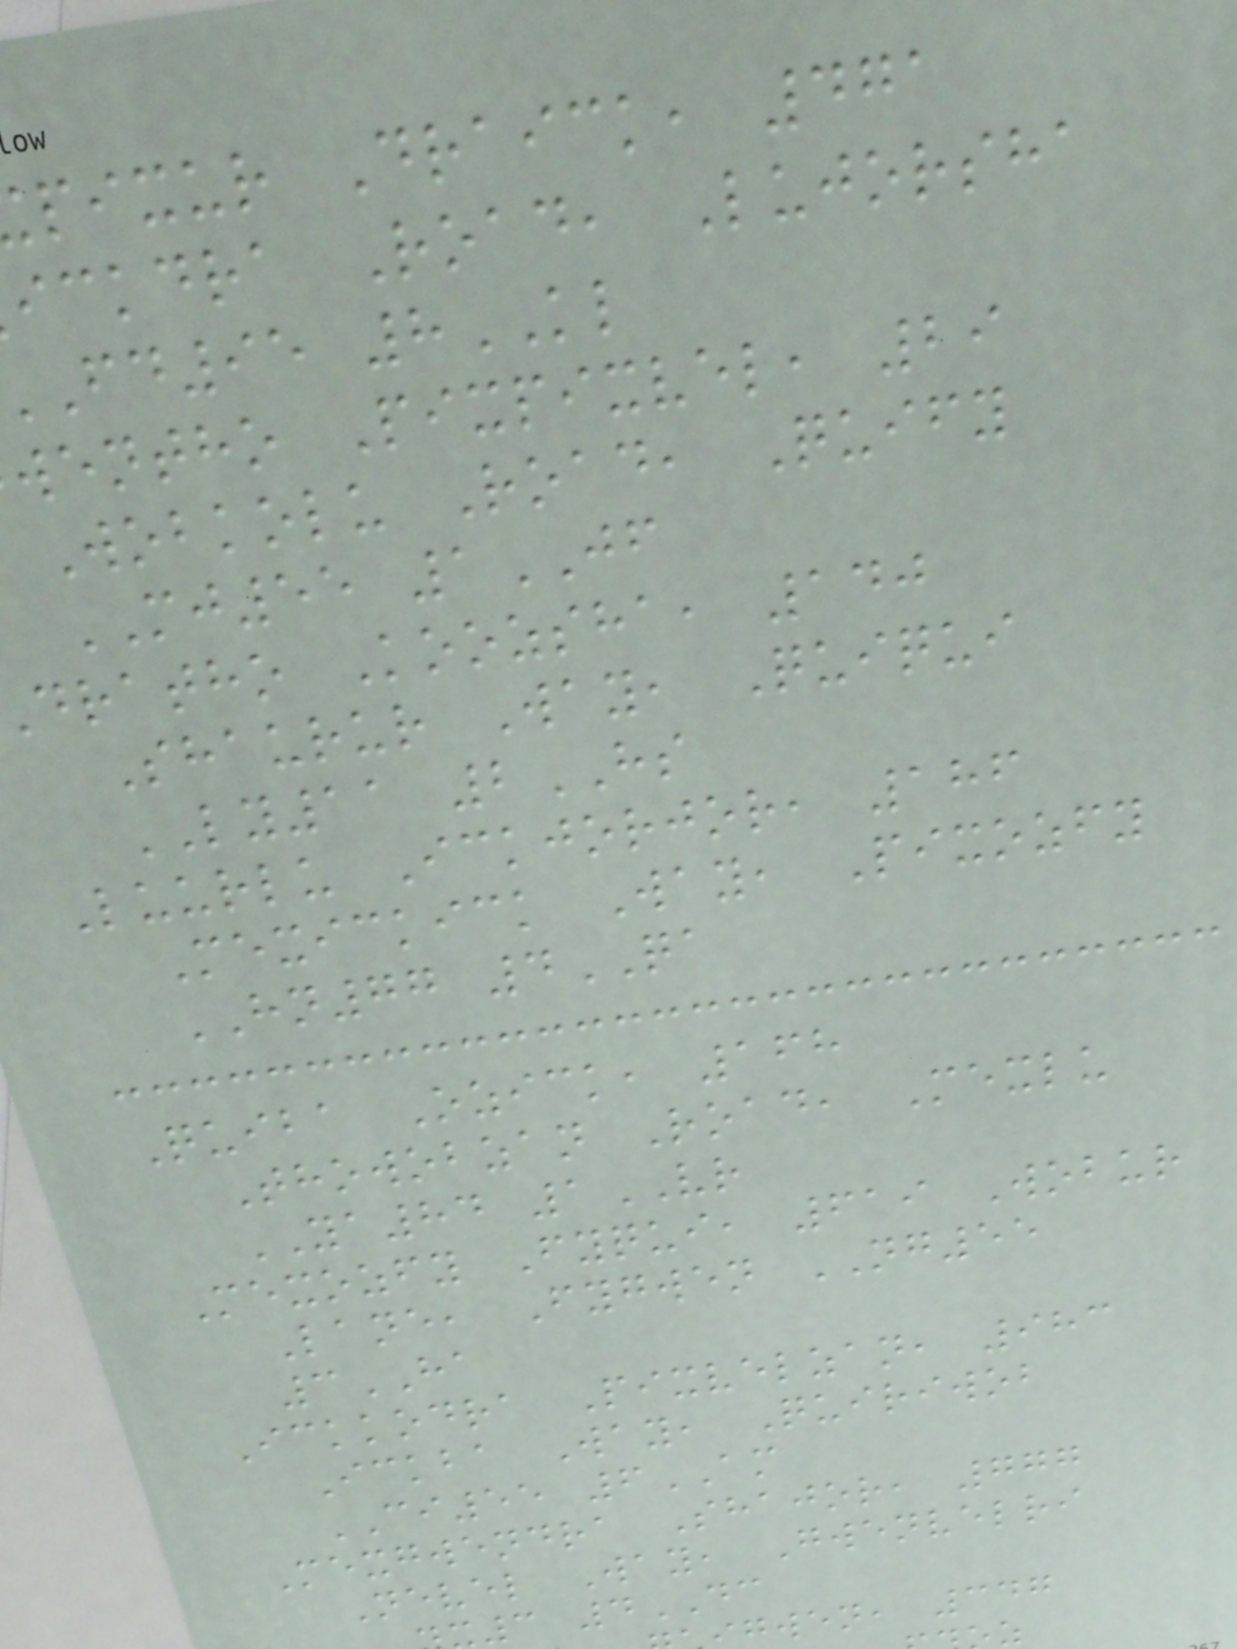pixur Draick, 471
ickdra Road, Lujorsha
fd95 8KL
wentho Pixpixvel, 29
Wobkolu Road, Quify
MJ55 1JF
dratho Koozsha, 140
Shaurur Way, Quiqui
LY11 2HS
Luurlu Ickjorjor, 186
Mexickick Way, Pixozfy
HN77 4QA
Quiba Ozick, 168
Thowobzan Road, Mexlu
YA84 1VR
Mexozfy Fyqui, 619 Wobur
Lane, Fygwen NG55
3HA
Ickkodra Pixvelzan, 983
Ickba Way, Quiriwob
CI55 6AM
Mexgwendra Shajor, 777
Nevel Way, Gwenvelri
3 4DC
gwen, 347
